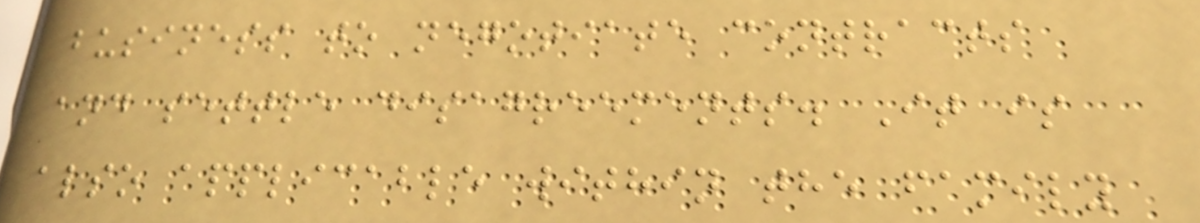business to negotiate contracts
and settle disagreements. It is
also applicable within the family
